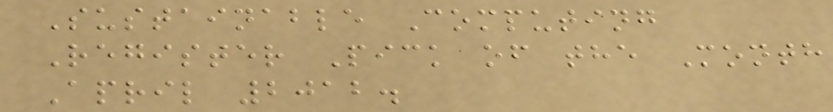Sustainable Computing
Register Pick of the Month
April 2012.
